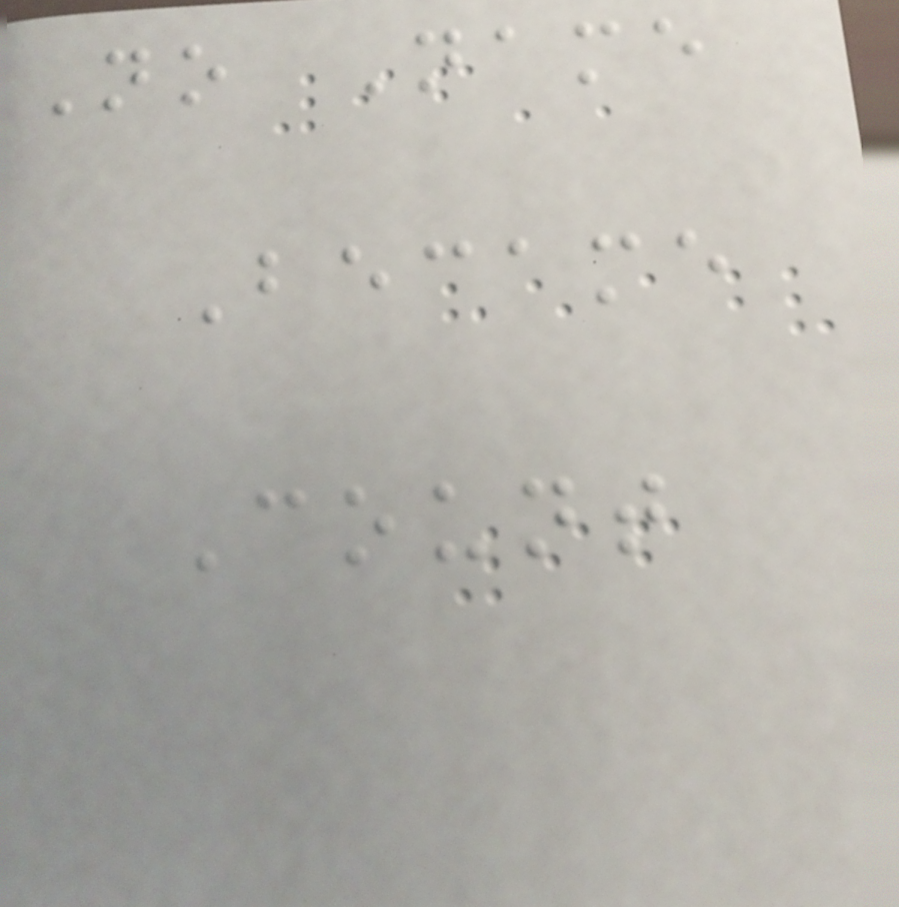No Name
Became
Count
